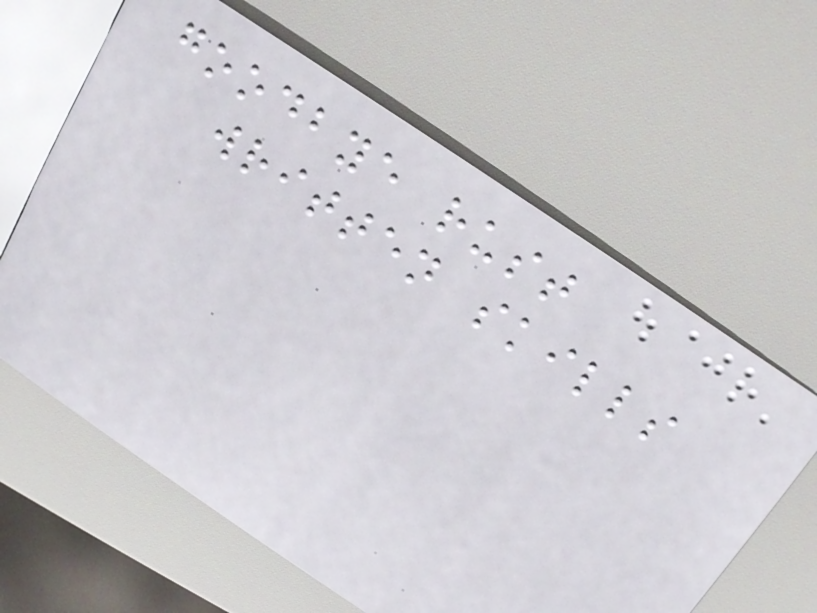goodbye rust
written skills
